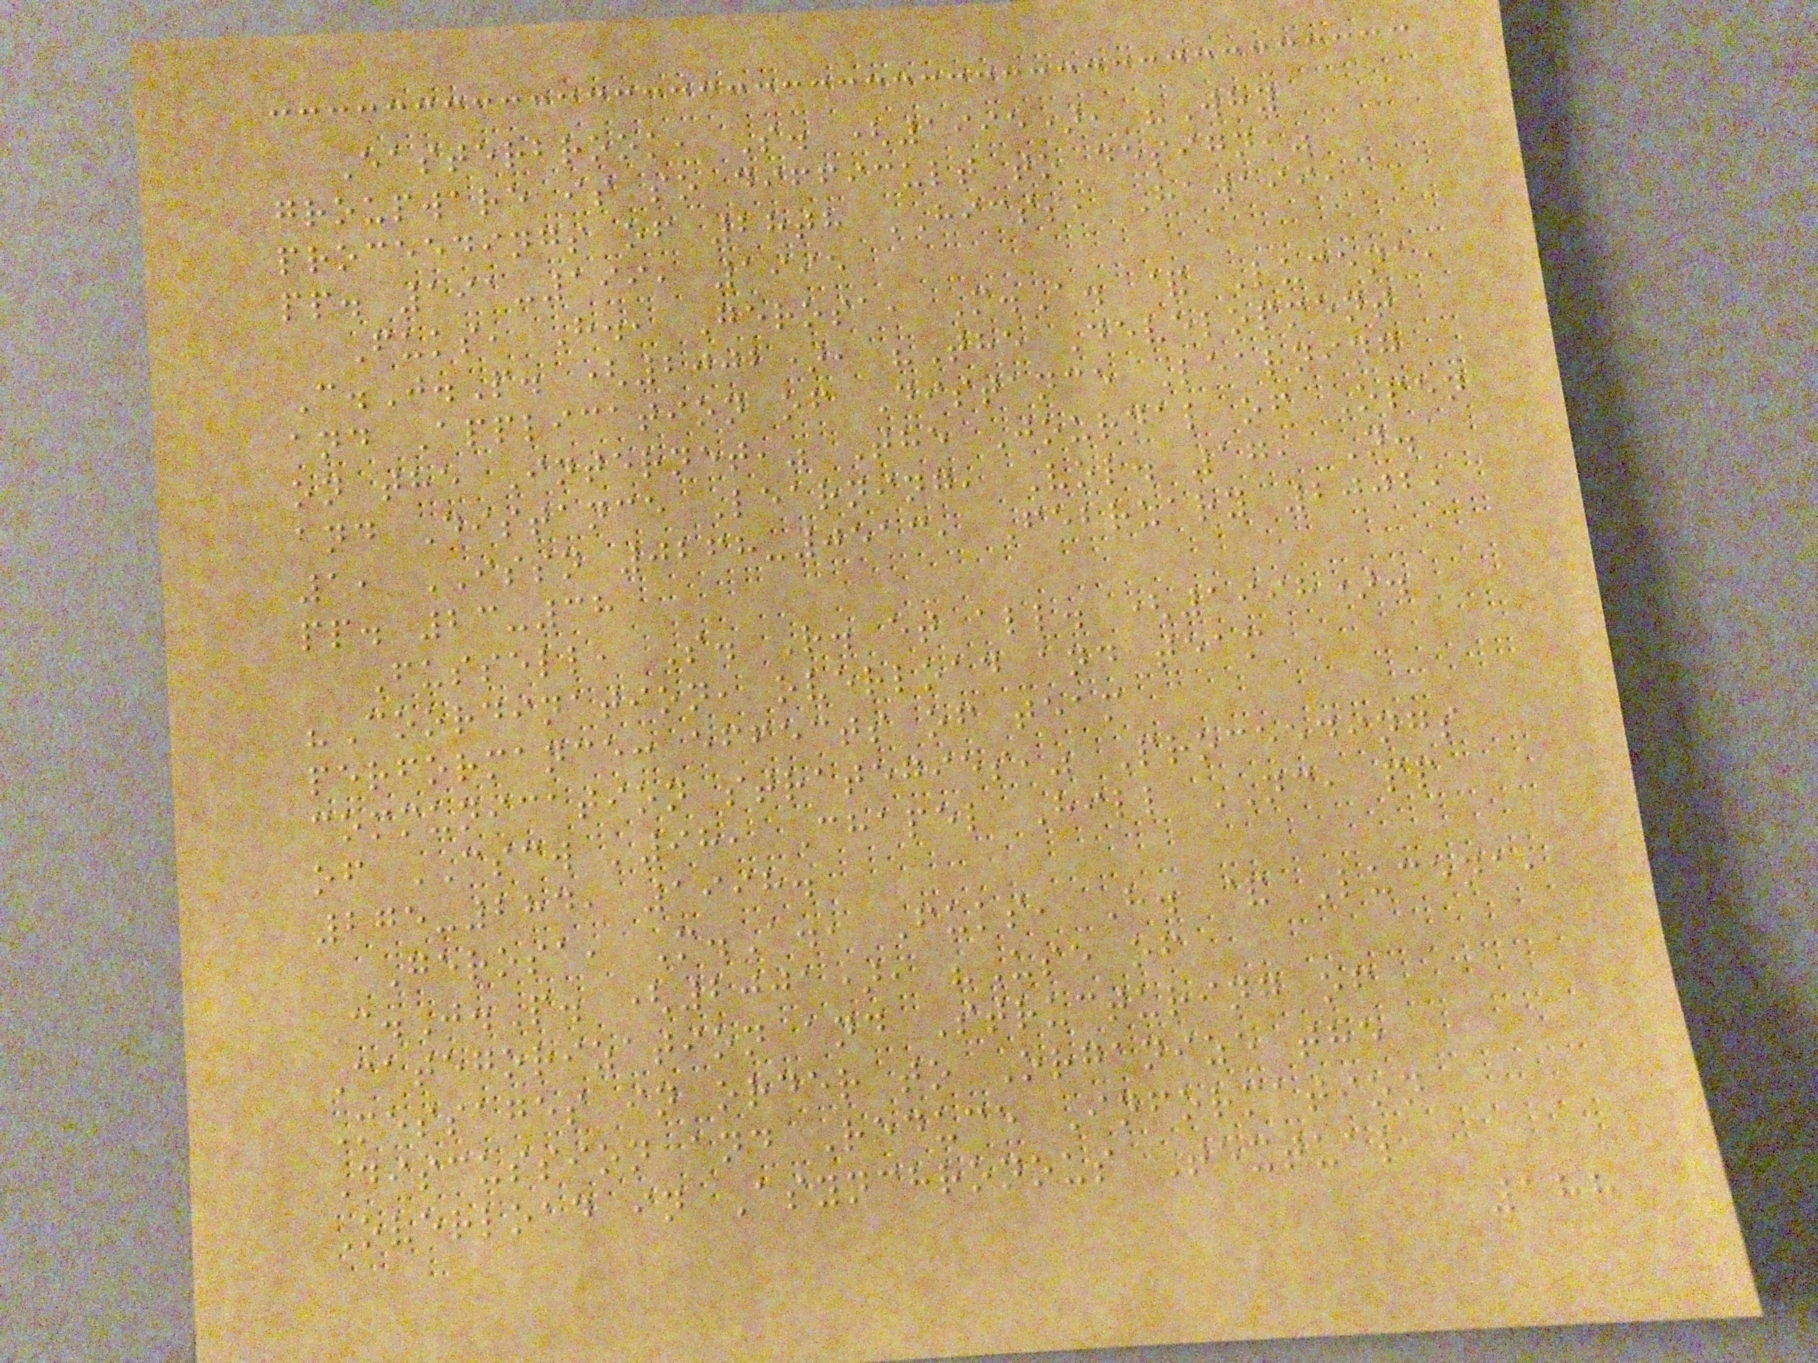Easterbrook, S. (1995), "Why
groupware is so difficult to design,"
proceedings of 28th HICSS, Hawaii,
pp. 191-199, 1995
Fuks, H., Gerosa, M.A. & Lucena,
C.J.P. (2002), "The Development
and Application of Distance Learning
on the Internet," The Journal of Open
and Distance Learning, Vol. 17, N.
1, ISSN 0268-0513, February 2002,
pp. 23-38
Fussell, S. R. et all. (1998).
"Coordination, overload and team
performance: effects of team
communication strategies," Proceedings
of CSCW '98, Chapel Hill NC, pp
275-284, 1998.
Gerosa, M.A., Fuks, H. & Lucena,
C.J.P. (2001), "Use of
Categorization and Structuring of
Messages in order to Organize the
Discussion and Reduce Information
Overload in Asynchronous Textual
188
